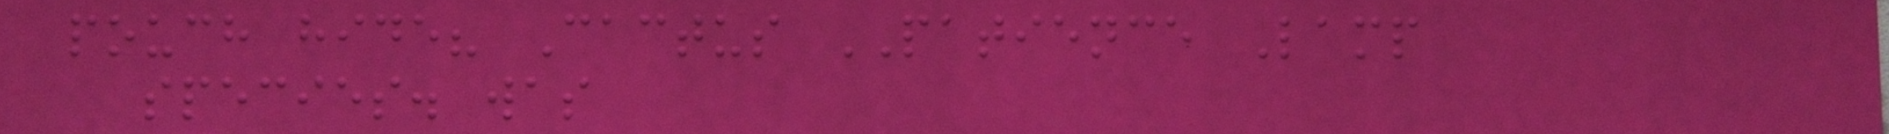pouch hide? Cactus PATIENCE Lamp
species. was
